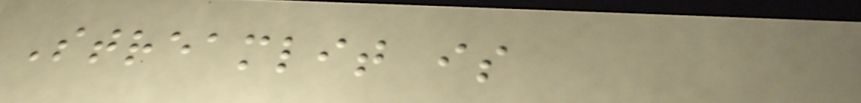Streamlit is
